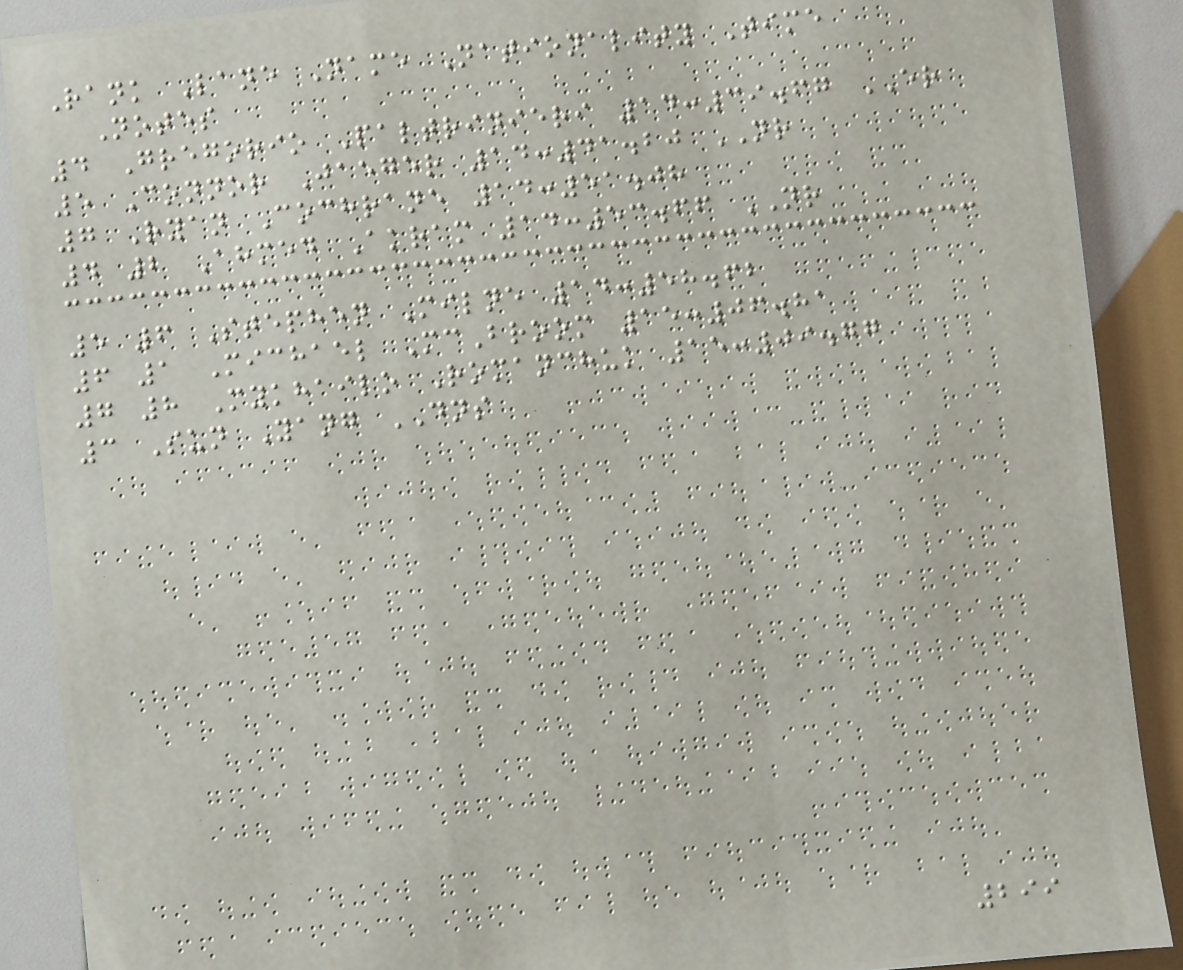Rank Lane Name Nationality Time
Notes
4 Gregorio Paltrinieri 14:39.67 ER
5 Connor Jaeger 14:41.20 NR
7 Ryan Cochrane 14:51.08
4 2 Ahmed Akram 14:53.66 NR
5 6 Stephen Milne 14:58.62
6 1 Michael McBroom 15:06.81
7 8 Mykhailo Romanchuk 15:09.77
3 Sun Yang DNS
299
